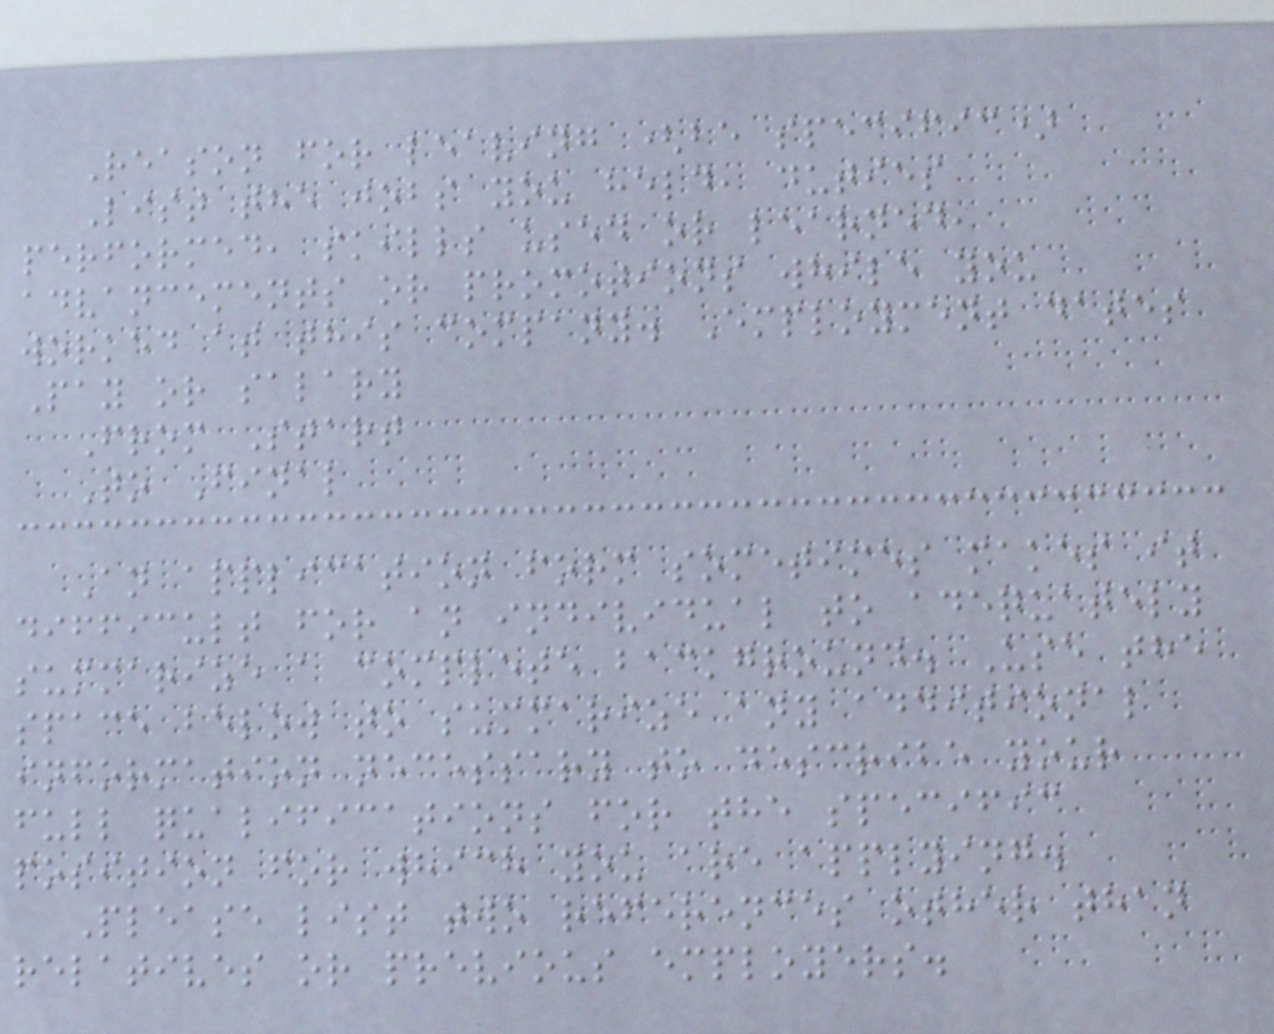Reason for leaving (be specific)
List the jobs you held, duties
performed, skills used or learned,
advancements or promotions while you
worked at this company. Employment dates
Pay or salary
From Start
To Final
An application form sometimes makes it
difficult for an individual to adequately
summarize a complete background. Use the
space below to summarize any additional
information necessary to describe your
full qualifications for the specific
position for which you are applying.
Please list two references other than
relatives or previous employers.
